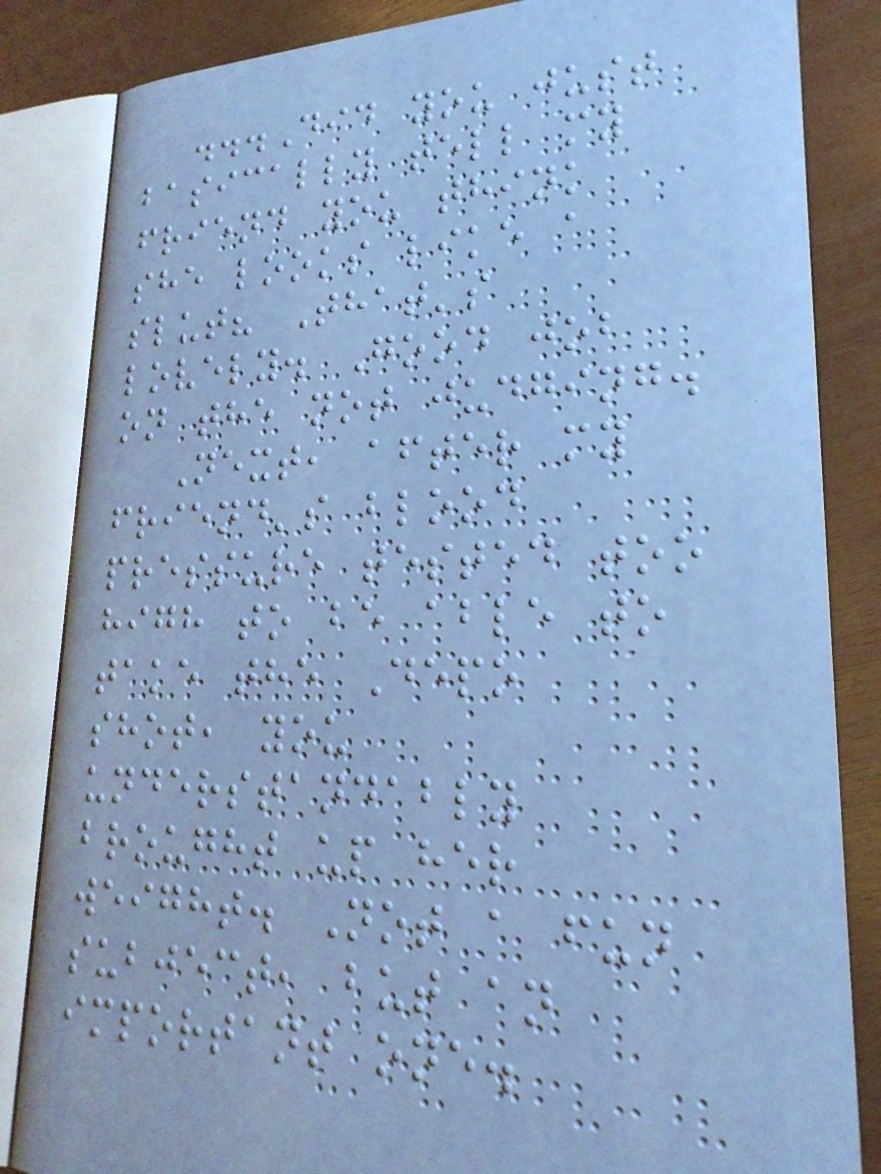...Did you just
basically tell my
friend you think
she looks like a
slut? That's
lovely. Good job
on the not judging.
Next, after my
friend's blood
pressure tested too
high to be able to
take the Depo
shot, you
understandably
brought up her
weight. Not a fun
subject, but an
important one.
